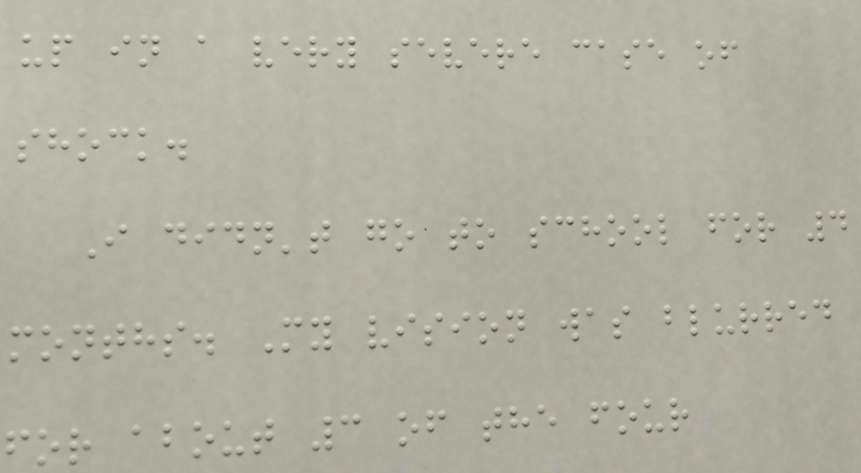up in a very severe case of
shock.
I didn't go to school for 4
months. My vision was blurred
for about 3 of the four
